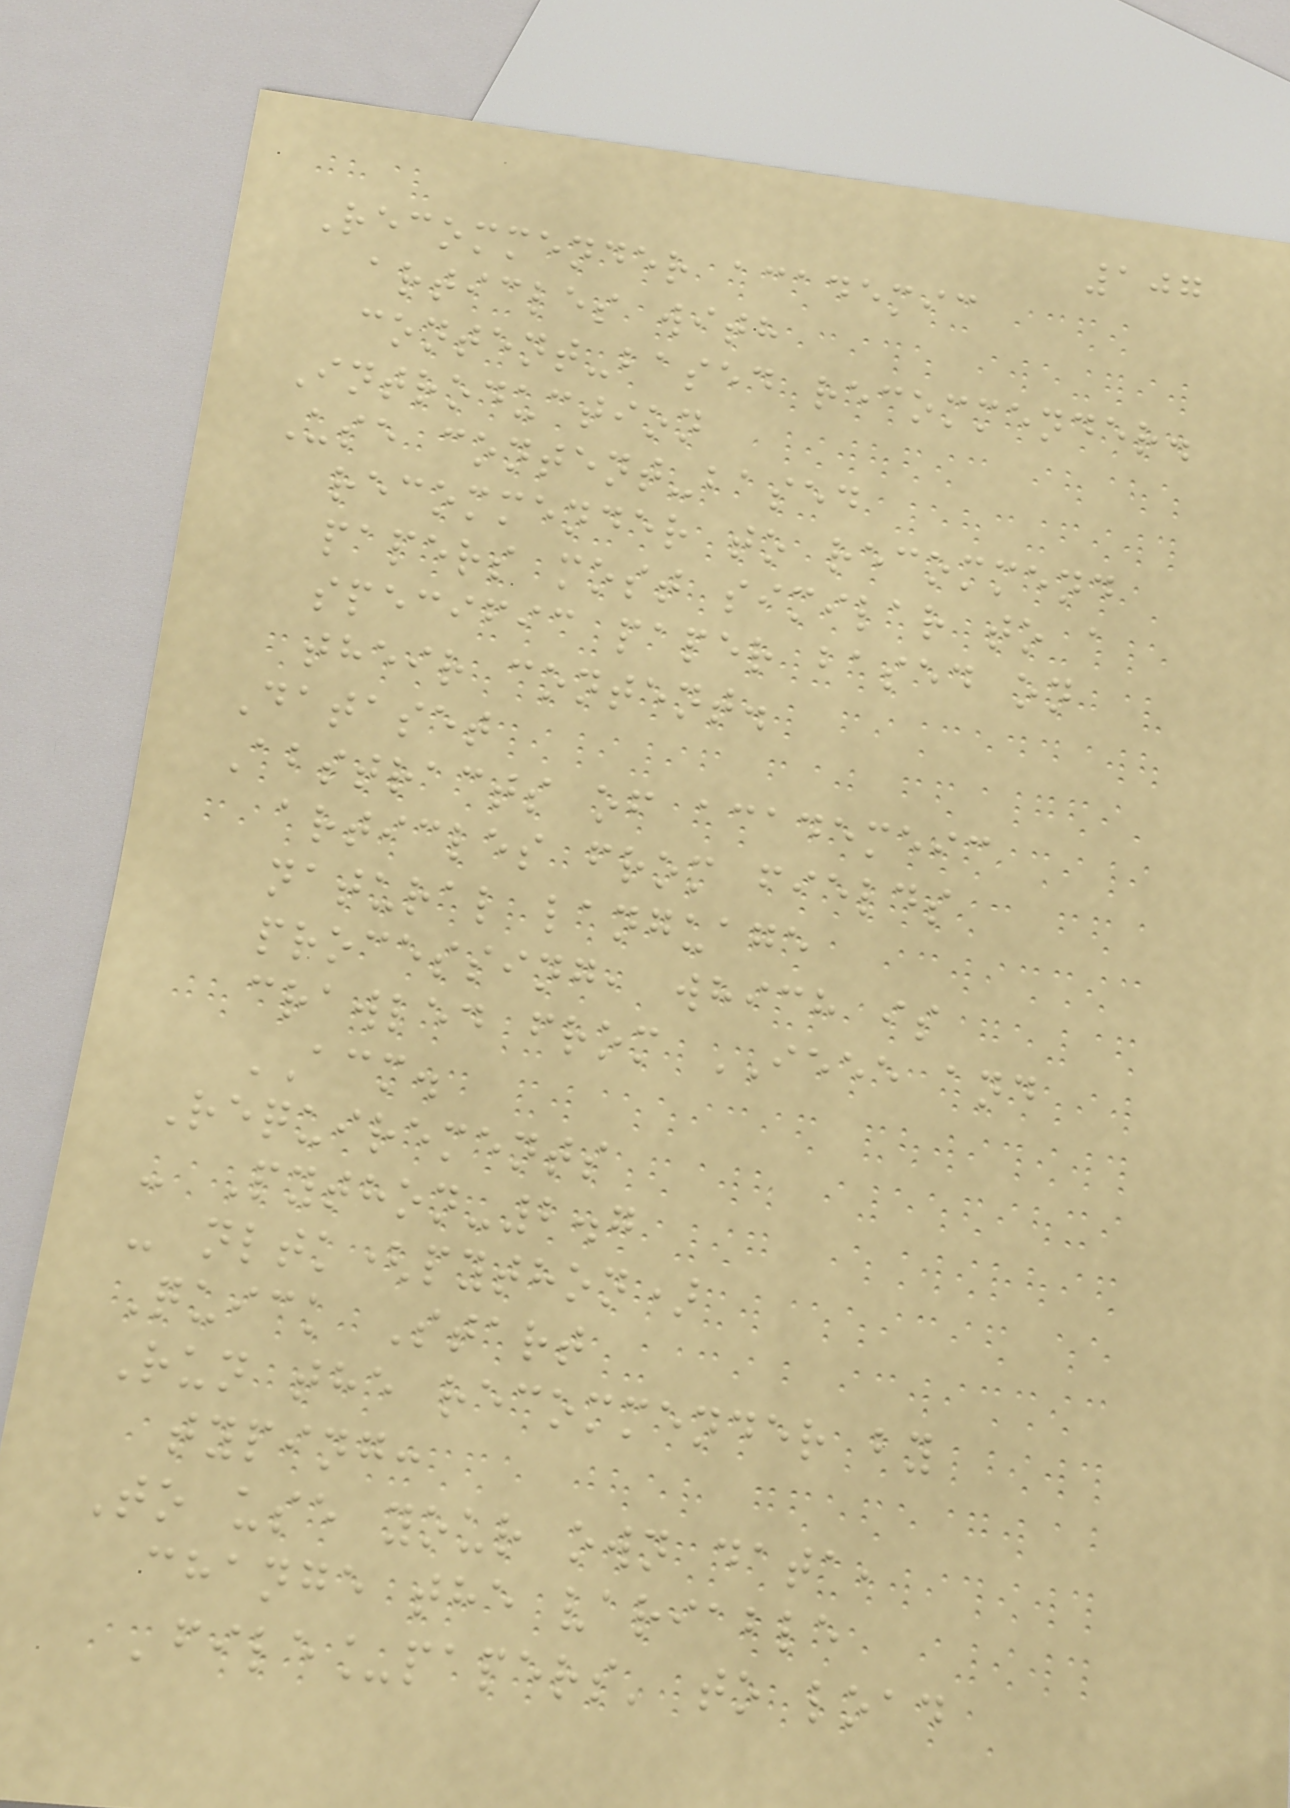107
Recommender academic
articles with
content-based recommender.
Introduction
Use content-based
recommender to recommend
papers most similar to a
specific paper based on
their content.
Dataset
Abstracts of academeic
articles from fields
natural language
processing, which is
crawled from IEEE and
ACM.
Requirements
- Python-2.7
- nltk(python)
Quick Start
Run the recommender by
typing:
To use your own data,
change the variable
'file_papers' to load
